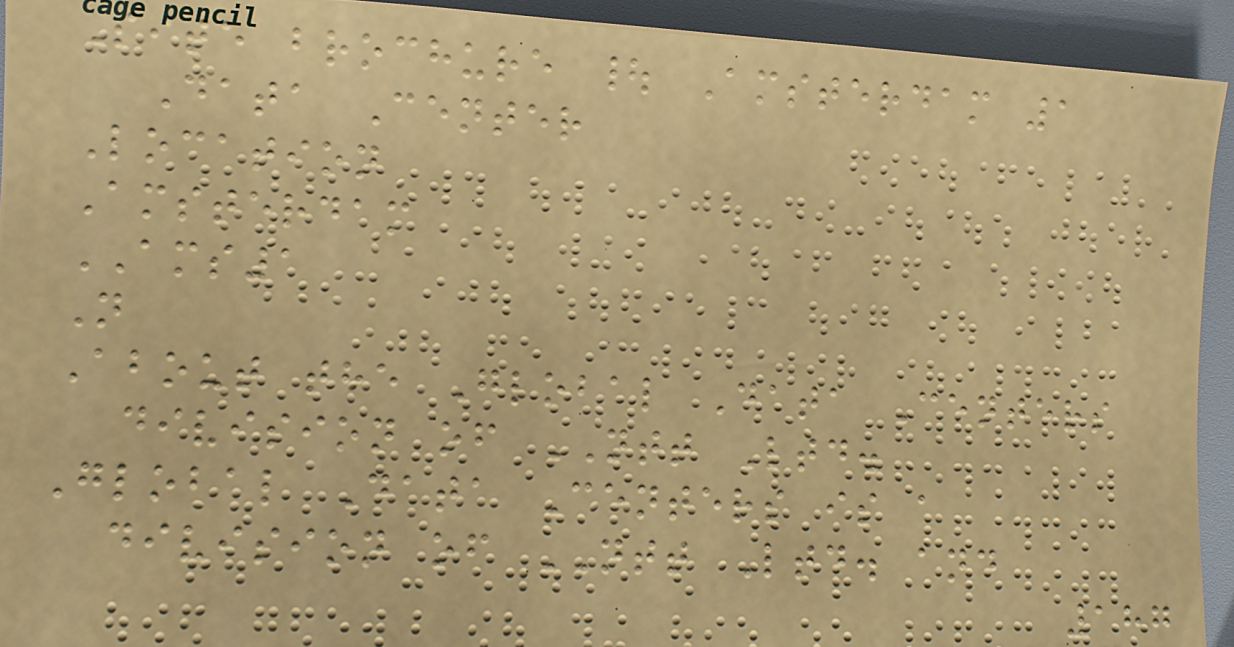Site brochure | Amsterdam 1
Data Center
Location
Amsterdam
AMS1
N
About the Global Data Centers
division of NTT Ltd.
Global Data Centers is a
division of NTT Ltd. and
187
